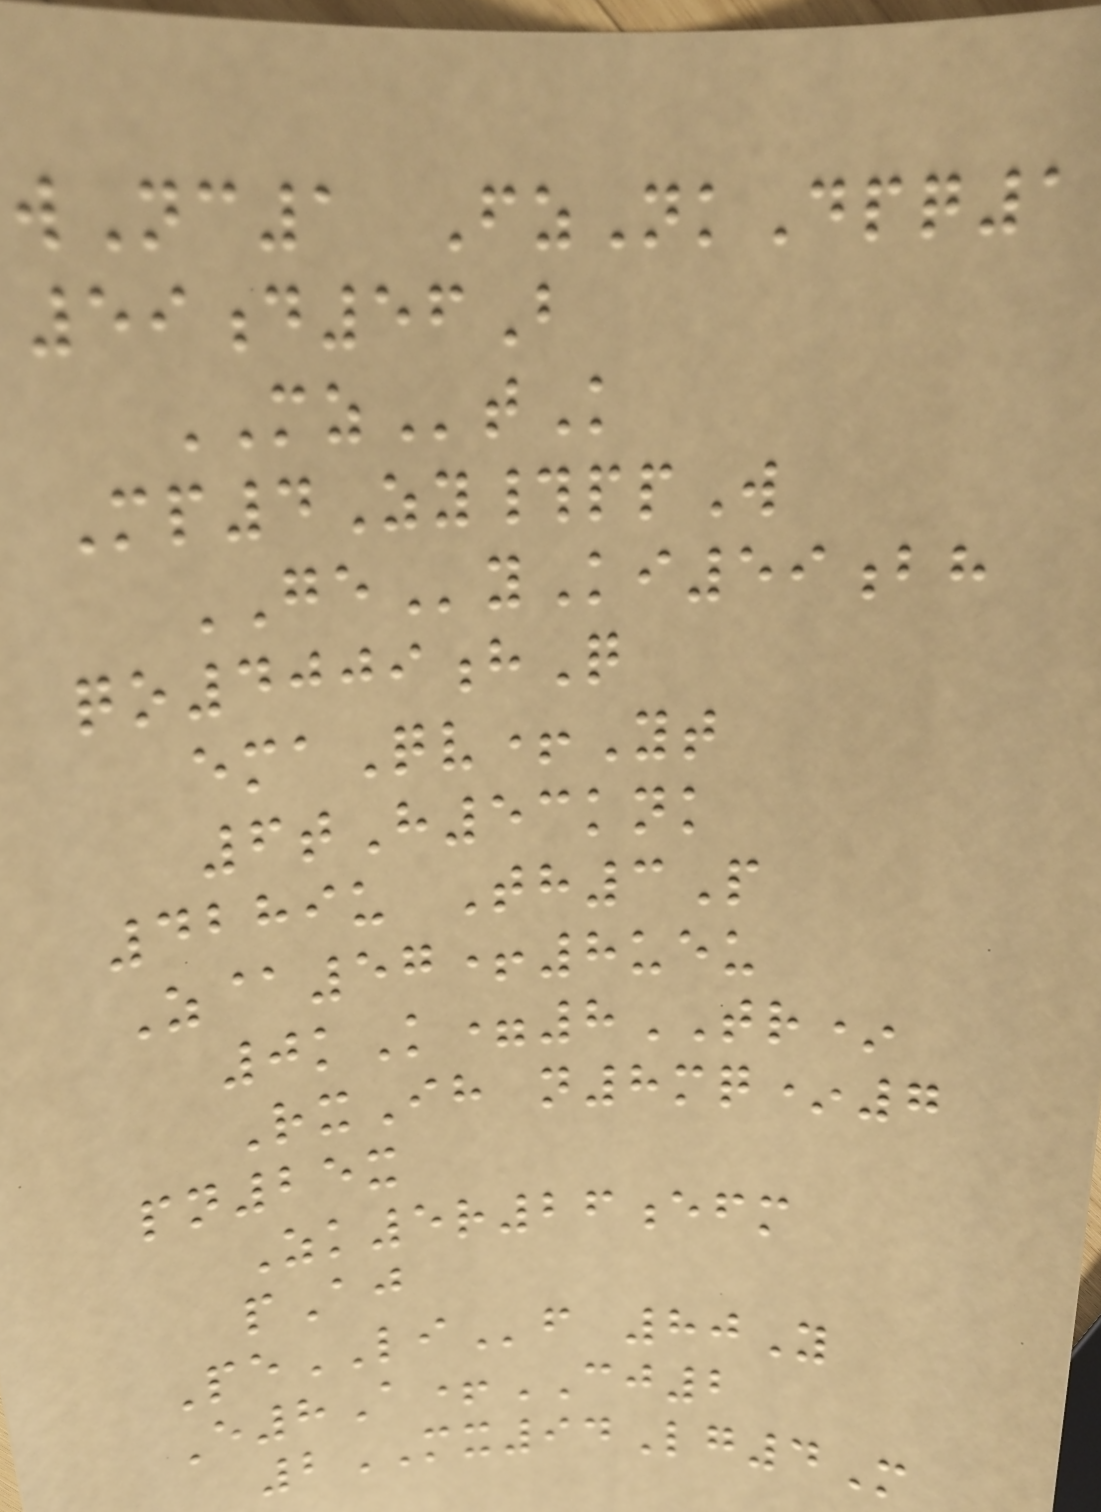wNc1 FzNkDpq1
59d56B
MZtK
Mp4Zy#ppW
GEyKi59bh
qo4009hQ
emaQv+Yt
6tH53knk
4289u Th3P
Z@57+8ueu
0kK=8TR*
RxIh n8mq*7
pn25x
Zk5r26efm
pAj
PeLIf 80Y
E8A+CJ2
2MX94Lg4M
